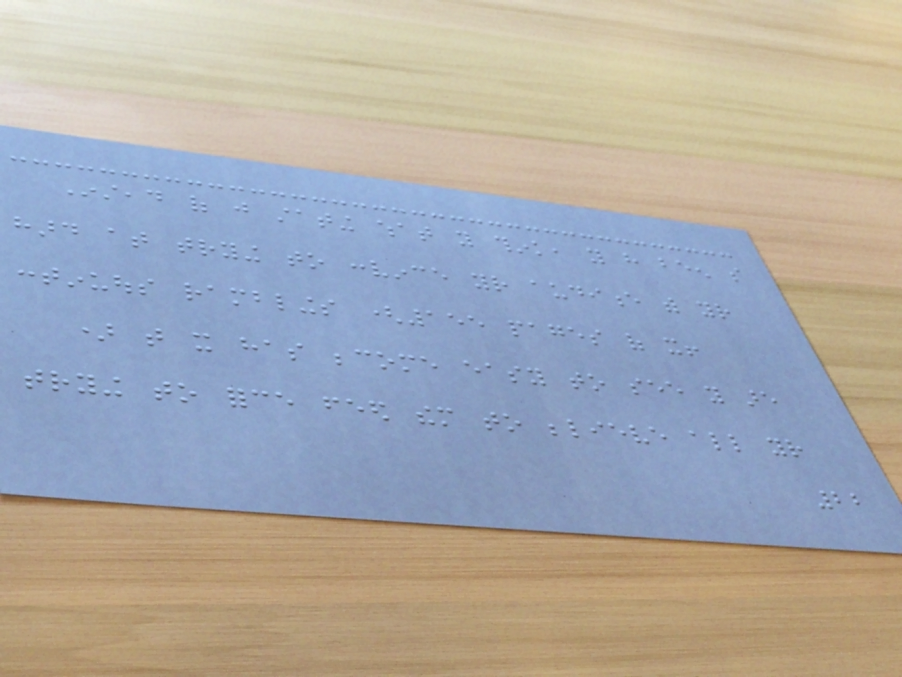Instead of just stating what you think, you have been so
hard at trying to convince your audience with your
continuous ramblings (155 pages of it!
) that it has become easy to see you are
trying to force feed them to believe all your
22
